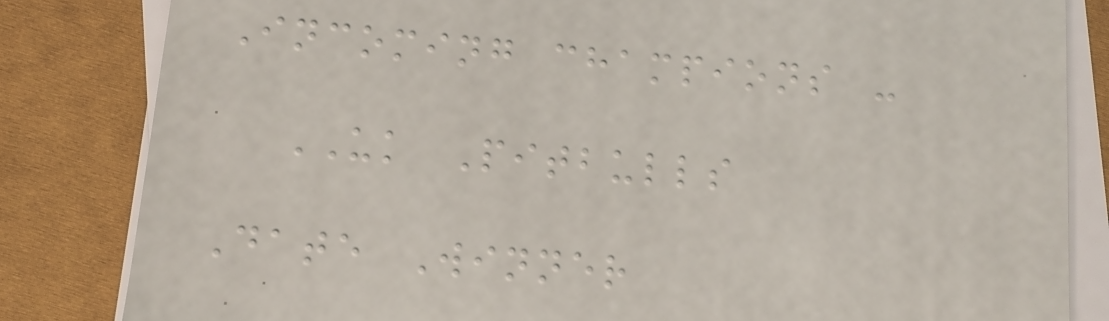Incoming champions -
UK Pitbulls
Date Winner
